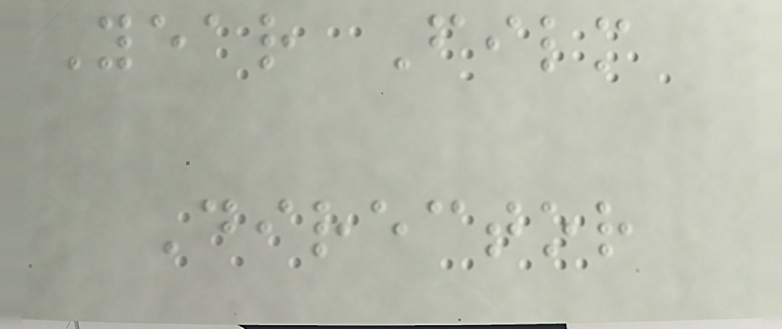Year Film
Director
